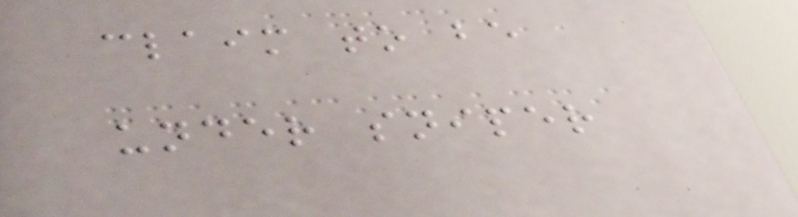claim to be
under sniper
